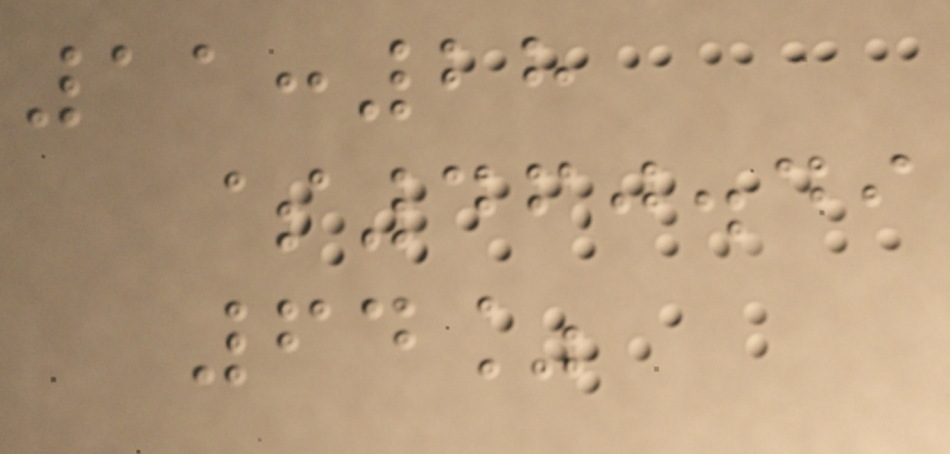11:28
$460.49
64%
